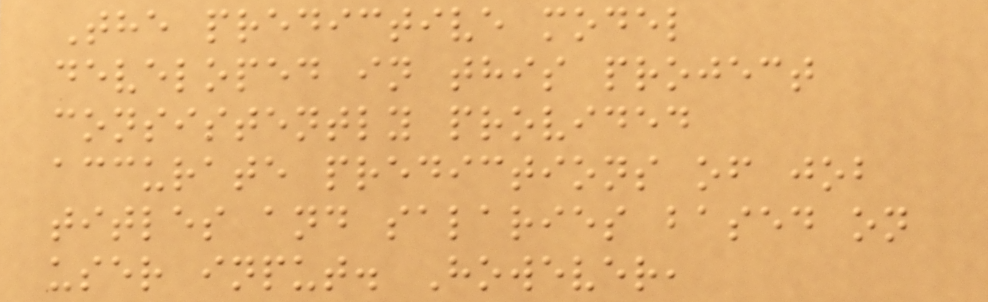The predictive model
developed in this project
consistently provided
accurate predictions of job
titles and salaries based on
user input. However,
